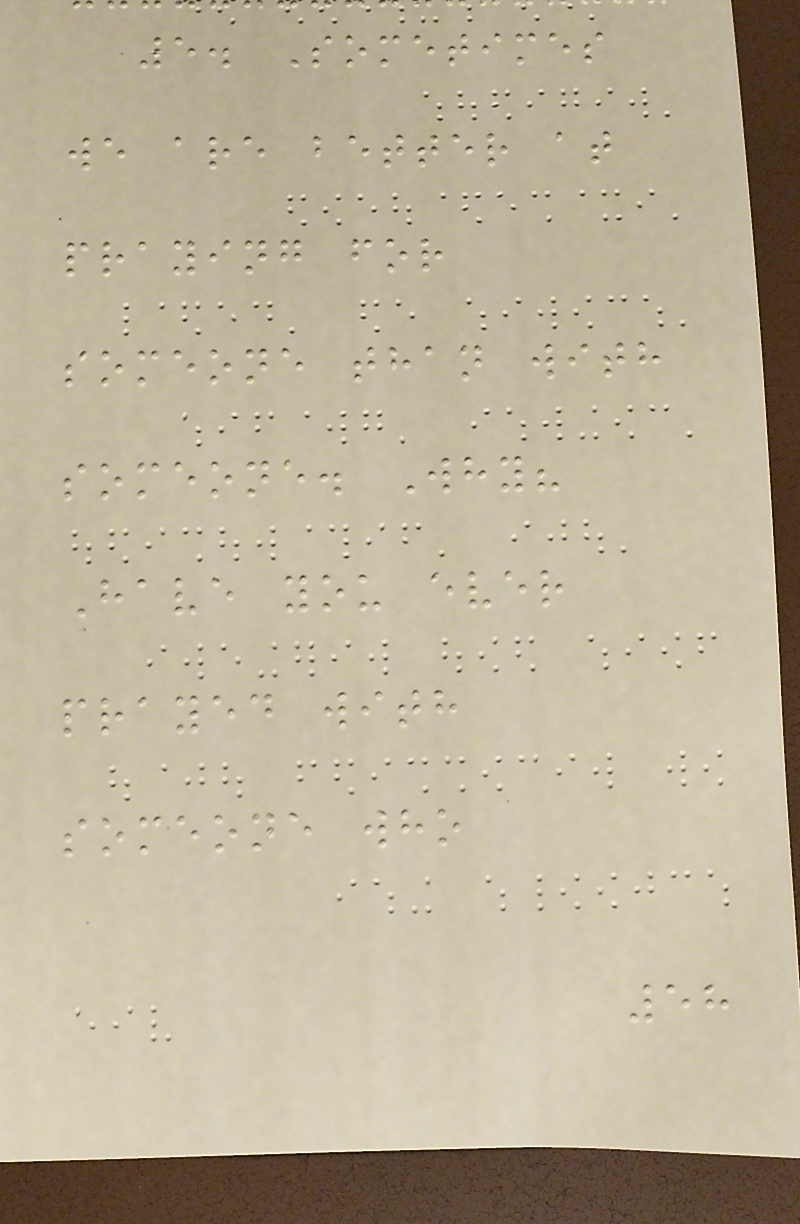5. Sometimes
we are better at
praying for
someone than with
someone. Why?
Have you ever
prayed with
someone who
58
